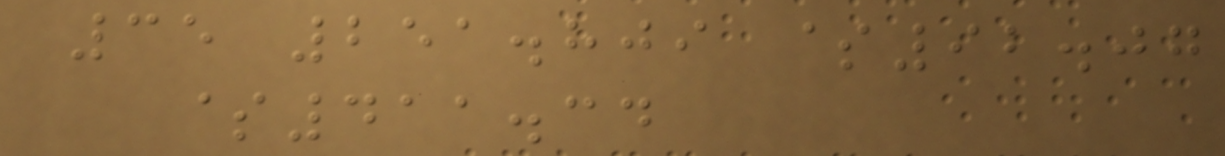35 251.809 $92.07
$411.34
